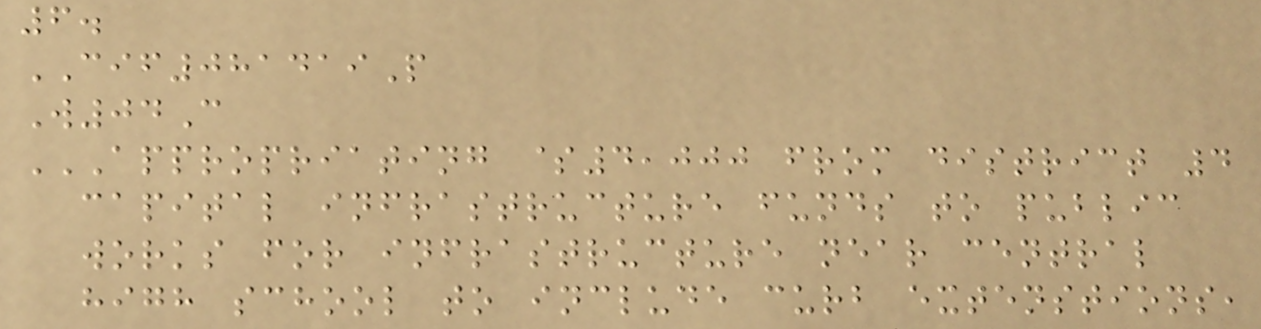6.
CIF081419P
W04C
APPROPRIATING $4,000 FROM DISTRICT 4
CAPITAL INFRASTRUCTURE FUNDS TO PUBLIC
WORKS FOR INFRASTRUCTURE NEAR CENTRAL
HIGH SCHOOL TO INCLUDE CURB EXTENSTIONS,
